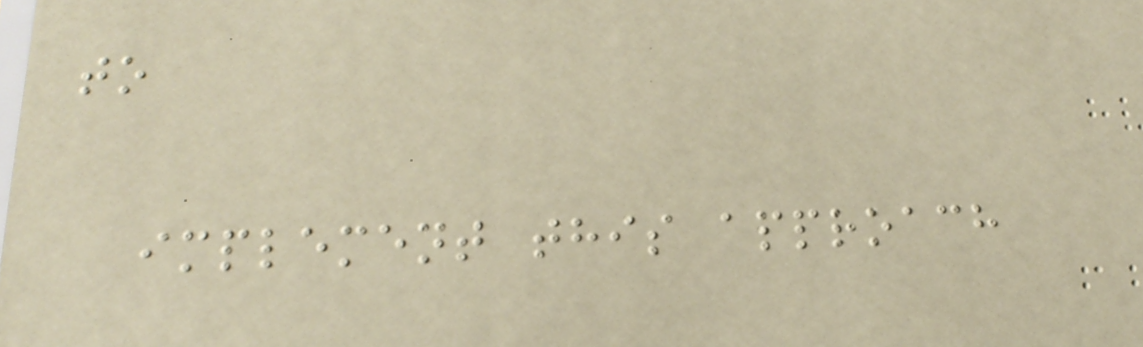to
implement this approach
